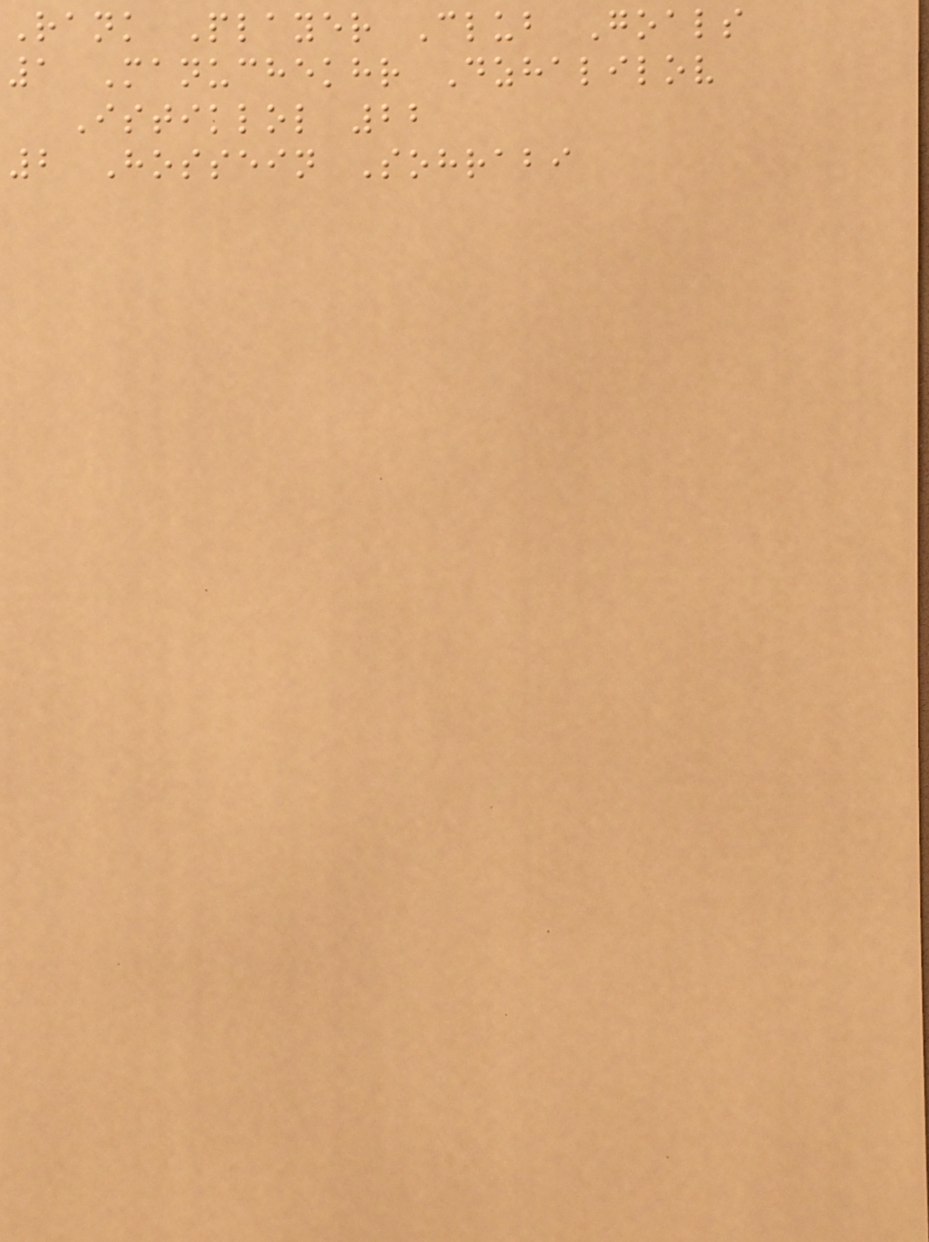Rank Player Club Goals
1 Manuchekhr Dzhalilov
Istiklol 22
2 Hossein Sohrabi
